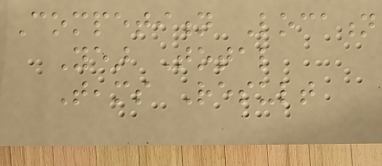Competition Location
Year Total
Teams Result
